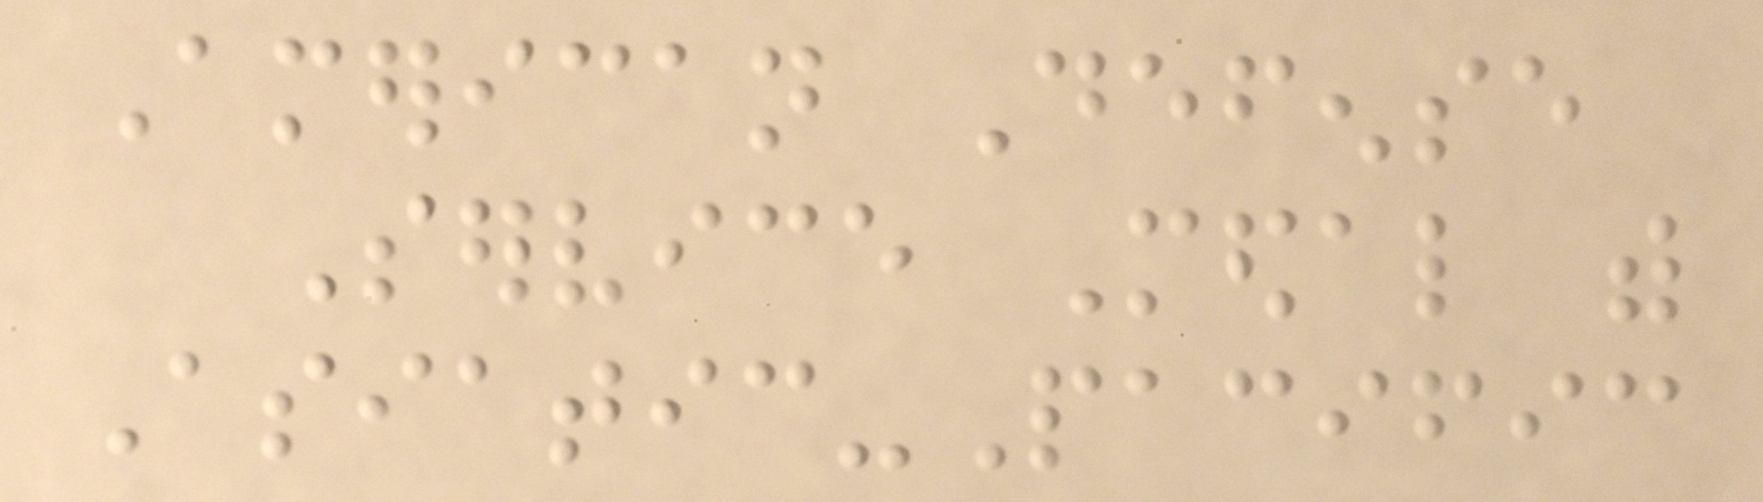American Defense
Service Medal with
Asiatic-Pacific
